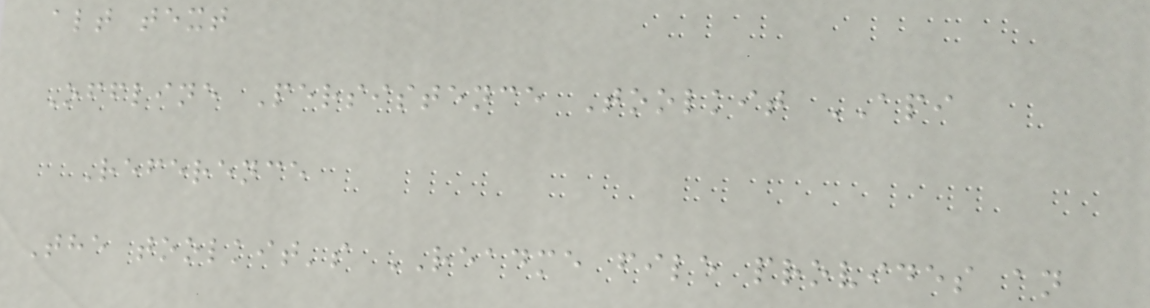alt text
Offline Persistence Toolkit API
Reference
The toolkit's README file provides an
